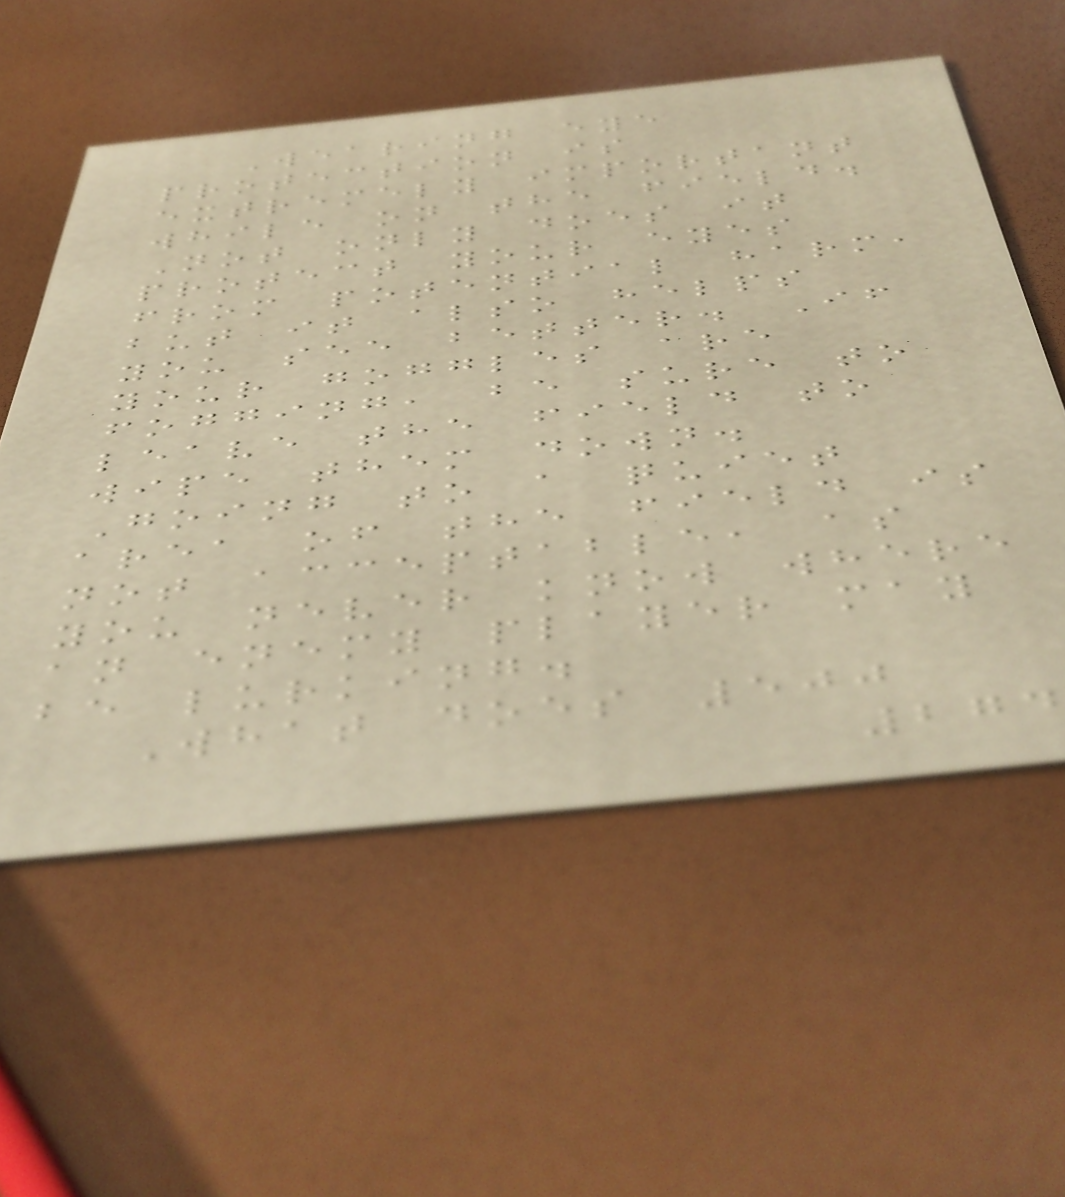Wearing eye
protection is
extremely important
while on the field.
Not only does it
protect your eyes
from potential harm,
but it also helps
you see better. If
your goggles are
fogging, be sure to
leave the field to
wipe them down.
Going to a quiet
area of the field is
not acceptable, as
you never know where
an enemy player may
be lurking.
What does 500
274
